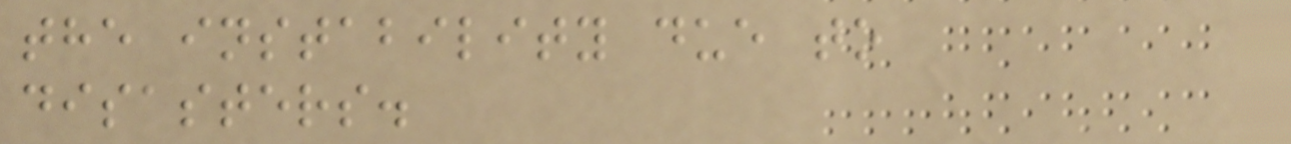the instability due to
disasters.
